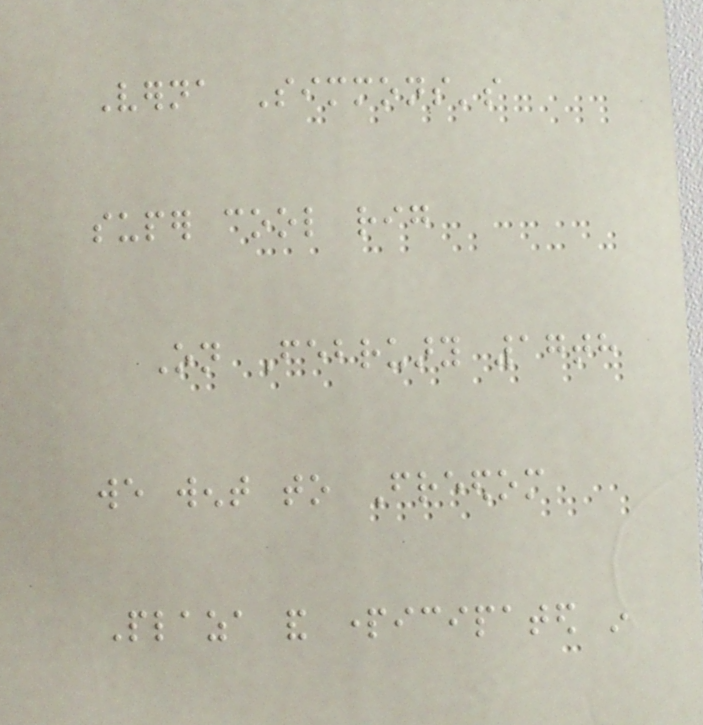Verna Simmons's
super cool rig
On February 17th
we went to Freedom
Plaza and participated in
